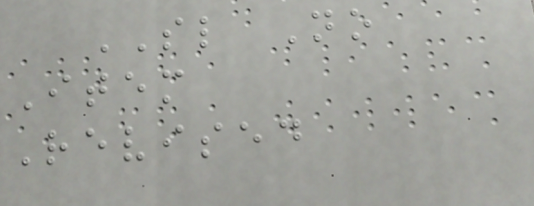SL No
Item
Revised
